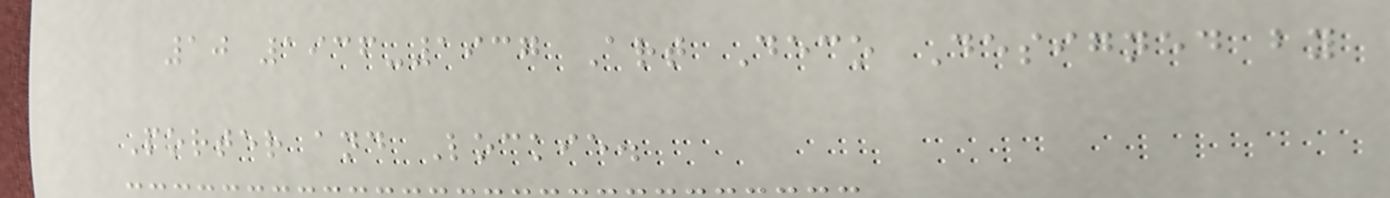10 1936-1937 Art Deco Designed by
Porter and Lockie.
